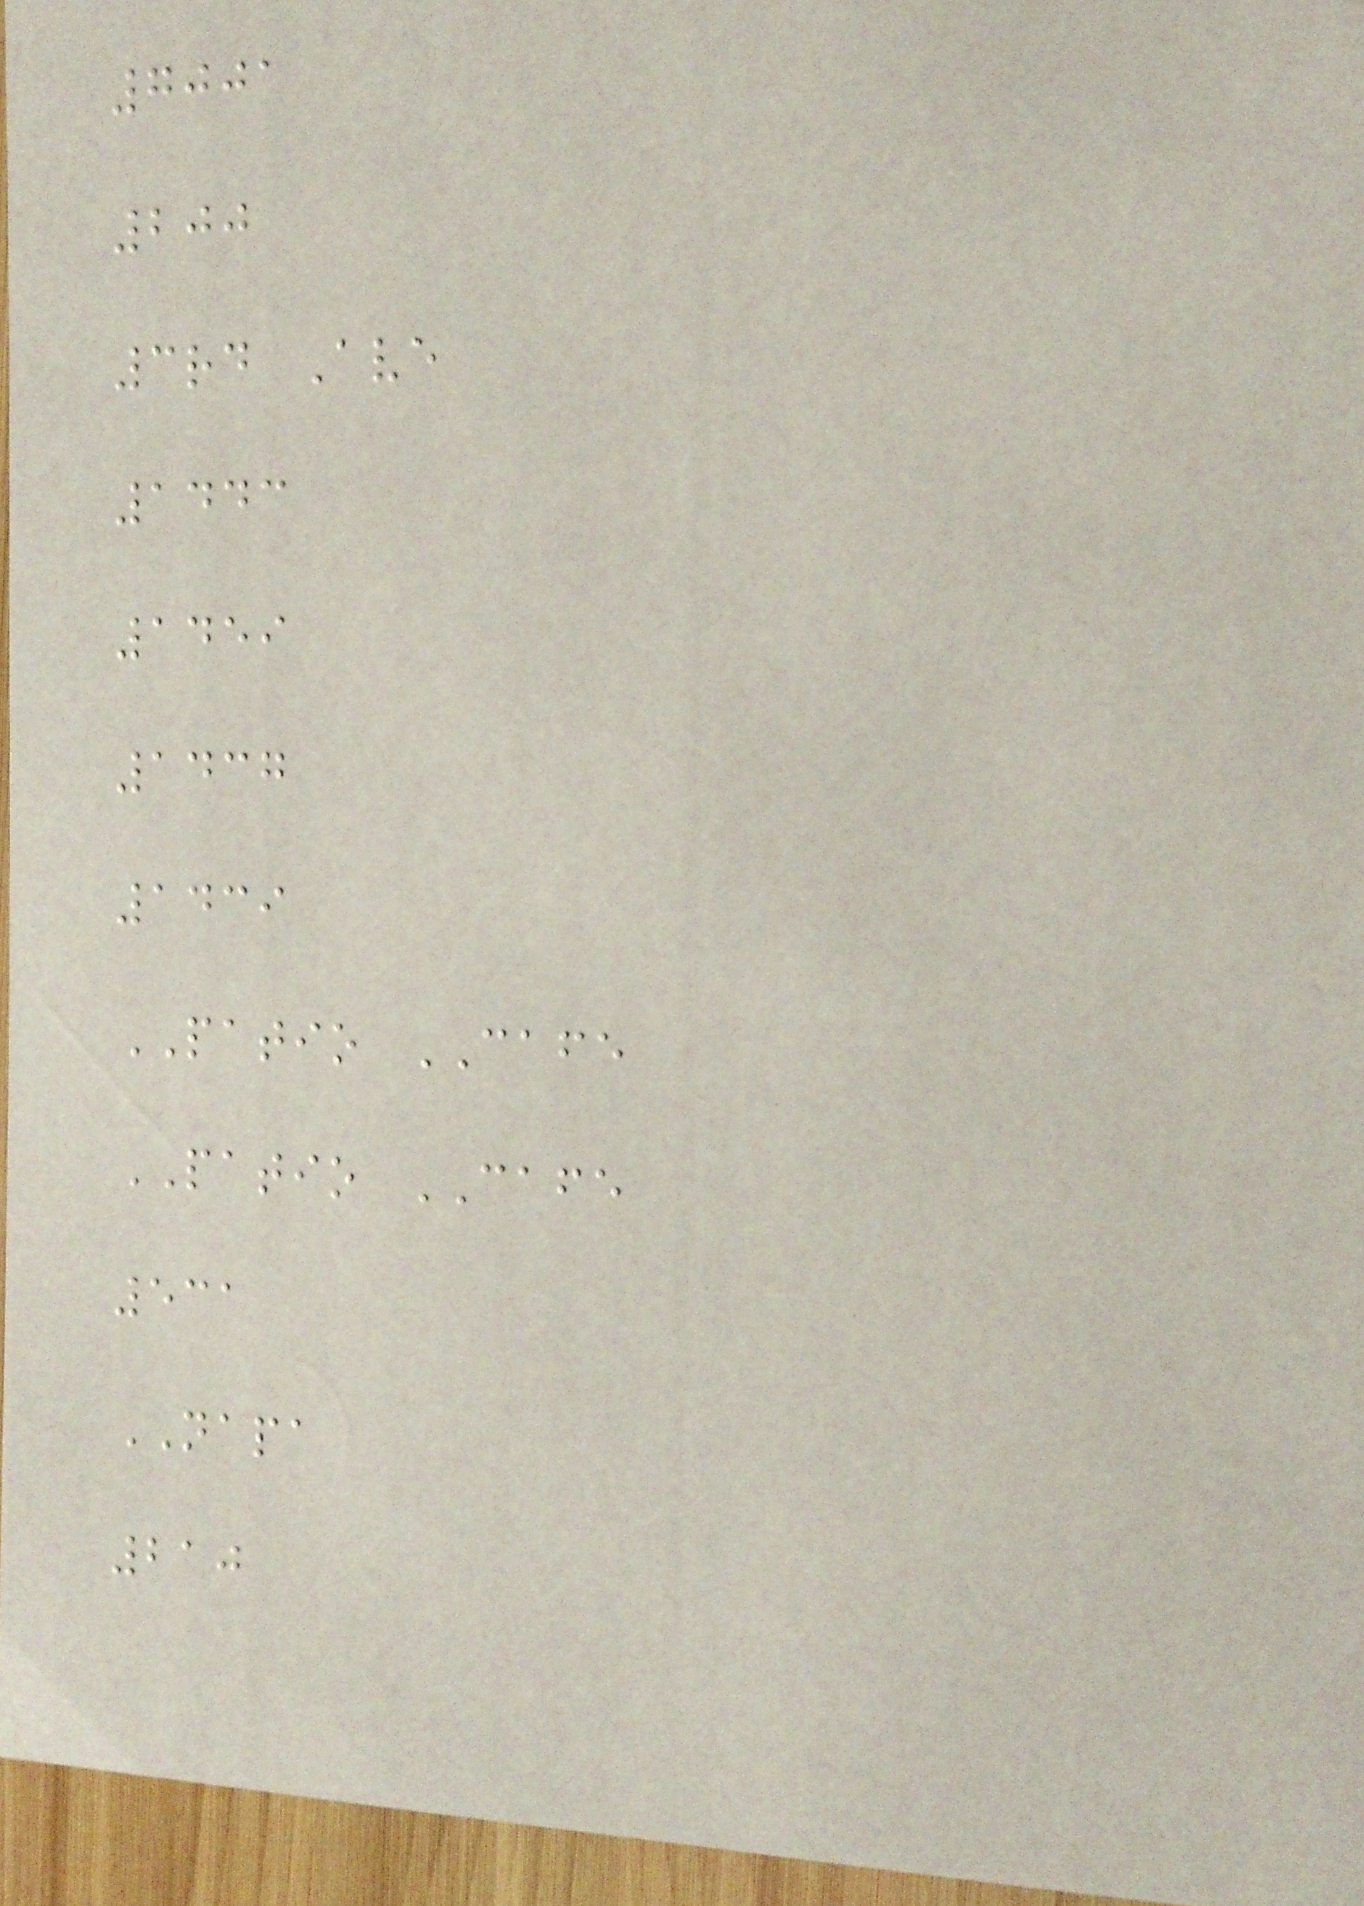7001
200
3rd Ave
1443
1459
1437
1439
PATIO CAFE
PATIO CAFE
531
NAPA
210
